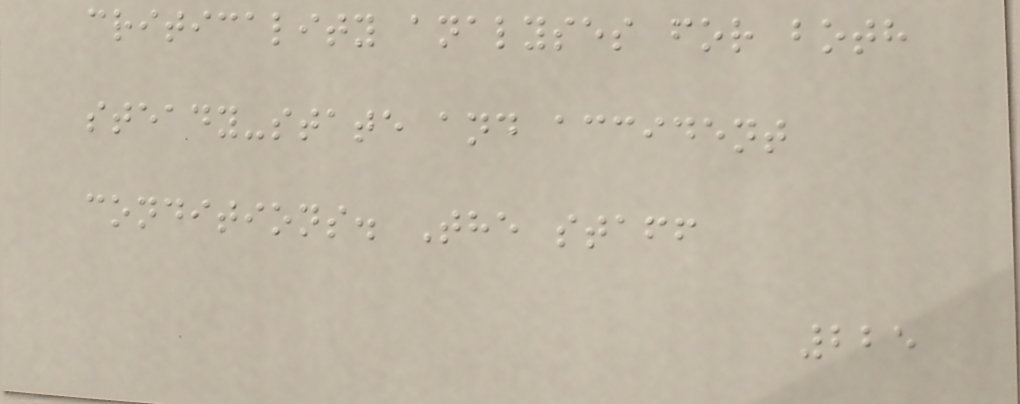criticality analyses for both
steady-state and accident
conditions. The staff
225
